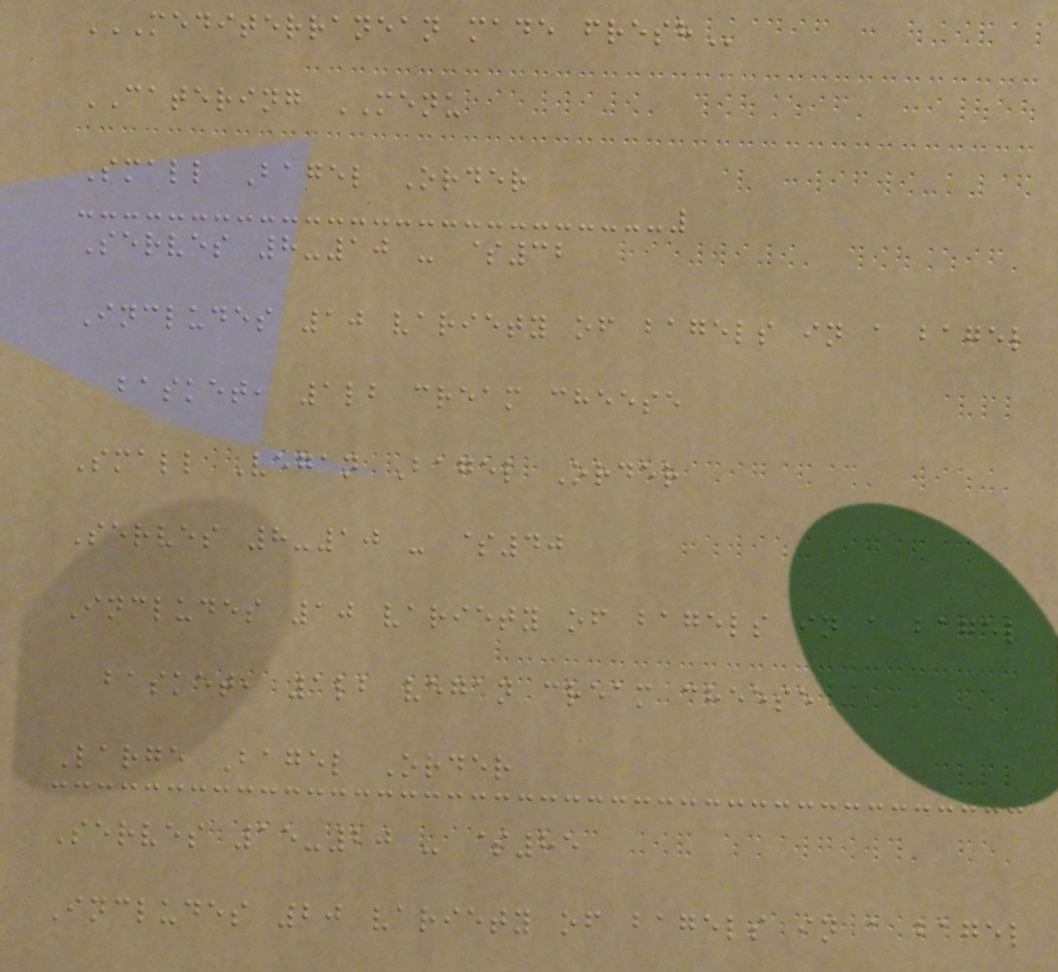MEDITERRANEAN MADE FRESH
CATERING MENU
Small Bagel Order
Serves 8-10 - $32
Includes 10 variety of bagels in a bagel
basket, 1lb cream cheese
Small Vegan Bagel Order
Serves 8-10 - $40
Includes 10 variety of bagels in a bagel
basket, 1lb vegan cream cheese
Large Bagel Order
Serves 15-20 - $85
Includes 20 variety of bagels in a bagel
